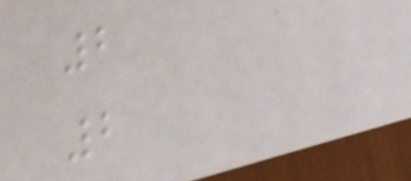2
2
